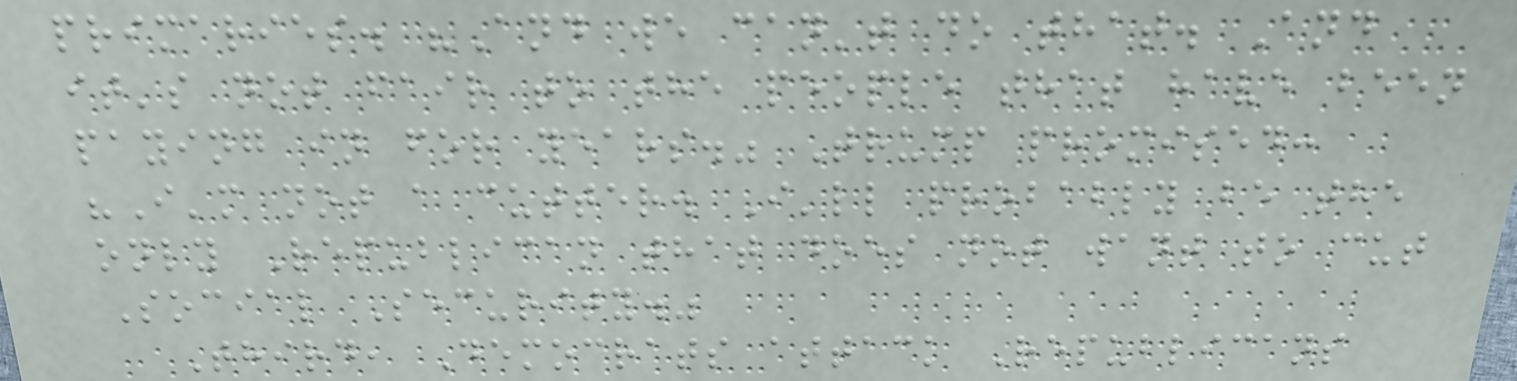primaries. "And we can't do that. And
it's not fair to the people that have been
paying in for years." Trump promised:
"I'm not a cutter. I'll probably be the
only Republican that does not want to cut
Social Security."
Third, Democrats attack Republicans
